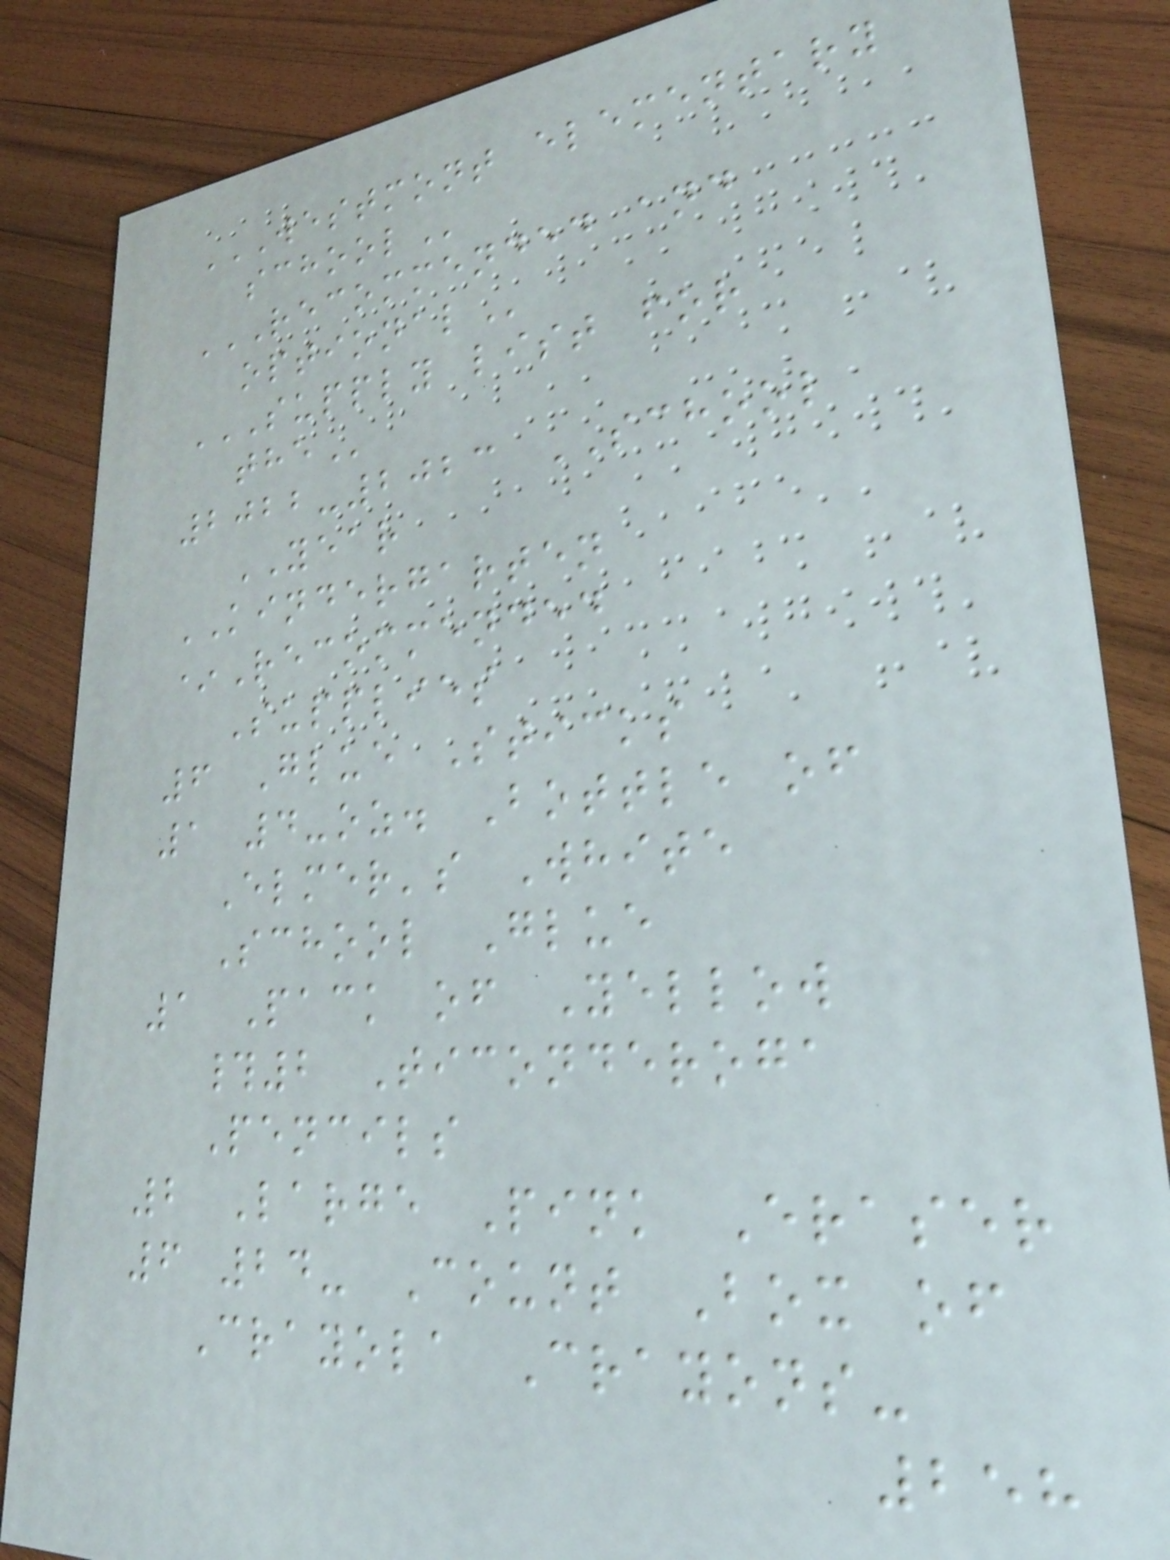WESTMONT ELEMENTARY
SCHOOL
RECOMMENDED AND
OPTIONAL
SUPPLY LIST FOR
THE
2022-2023 SCHOOL
YEAR
KINDERGARTEN
*Recommended
Supplies
6 Glue Sticks
1 4-oz. Bottle of
Elmer's White
School Glue
1 Pack of Yellow
#2 Ticonderoga
Pencils
2 Large Pink Eraser
6 24- Count Box of
Crayola Crayons-
258
